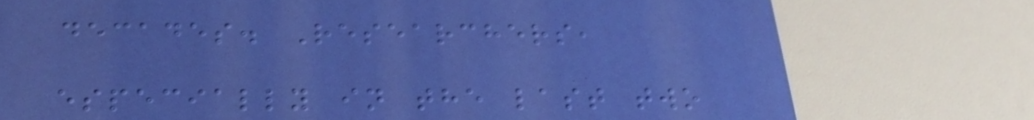decades. Researchers,
especially in the last two
